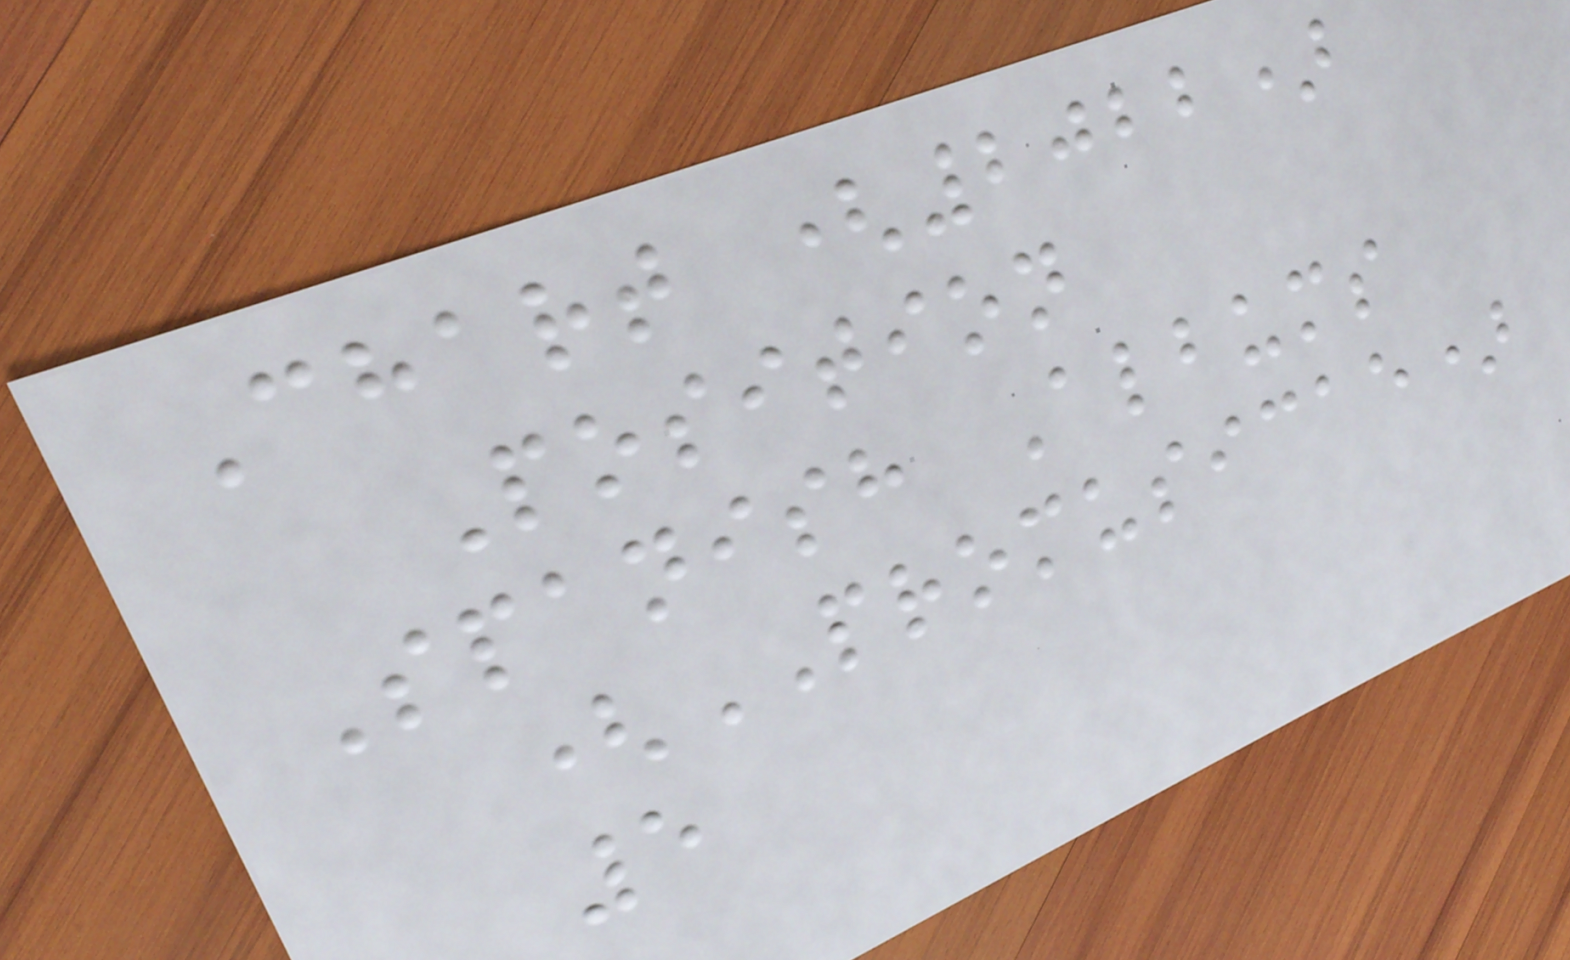Chart (2022)
Position
Spanish Albums
(PROMUSICAE)
5
